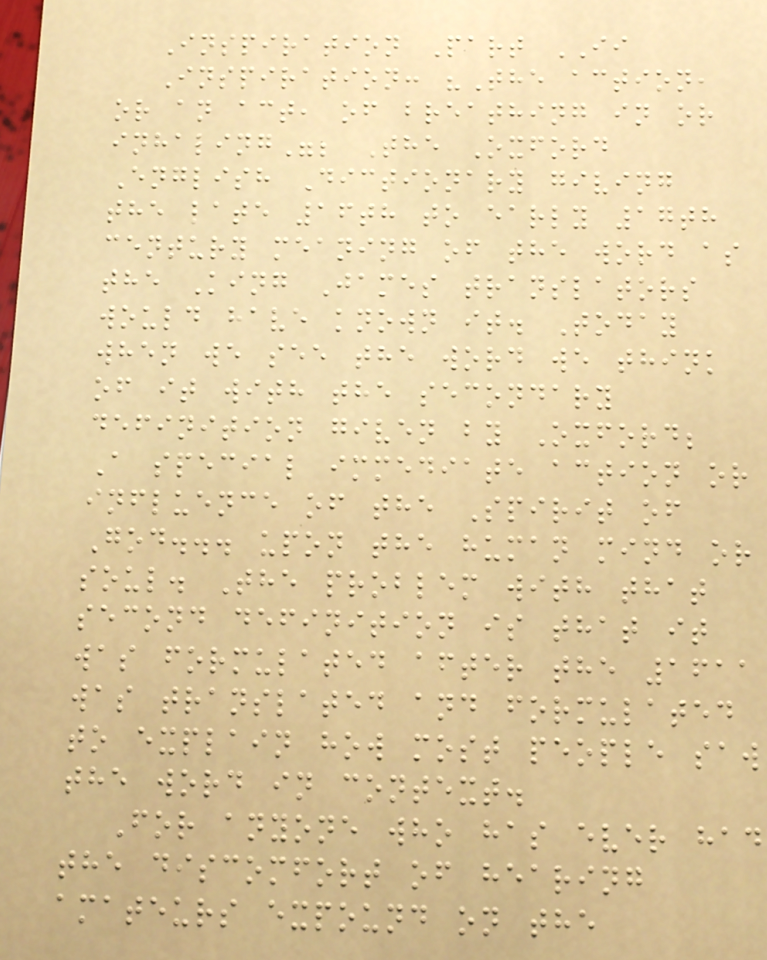Inspiration Part II
Inspiration: "The action,
or an act, of breathing in or
inhaling"; The Oxford
English Dictionary giving
the late 16th to early 17th
century meaning of the word as
the King James translators
would have known it. Today
when we see the word we think
of it with the secondary
definition given by Oxford;
A special immediate action or
influence of the Spirit of
God... upon the human mind or
soul. The problem with that
second definition is that it
was formulated after the 1611
was translated and formulated
to explain how most people saw
the word in context.
For anyone who has ever had
the discomfort of hearing
amateurs expound on the
